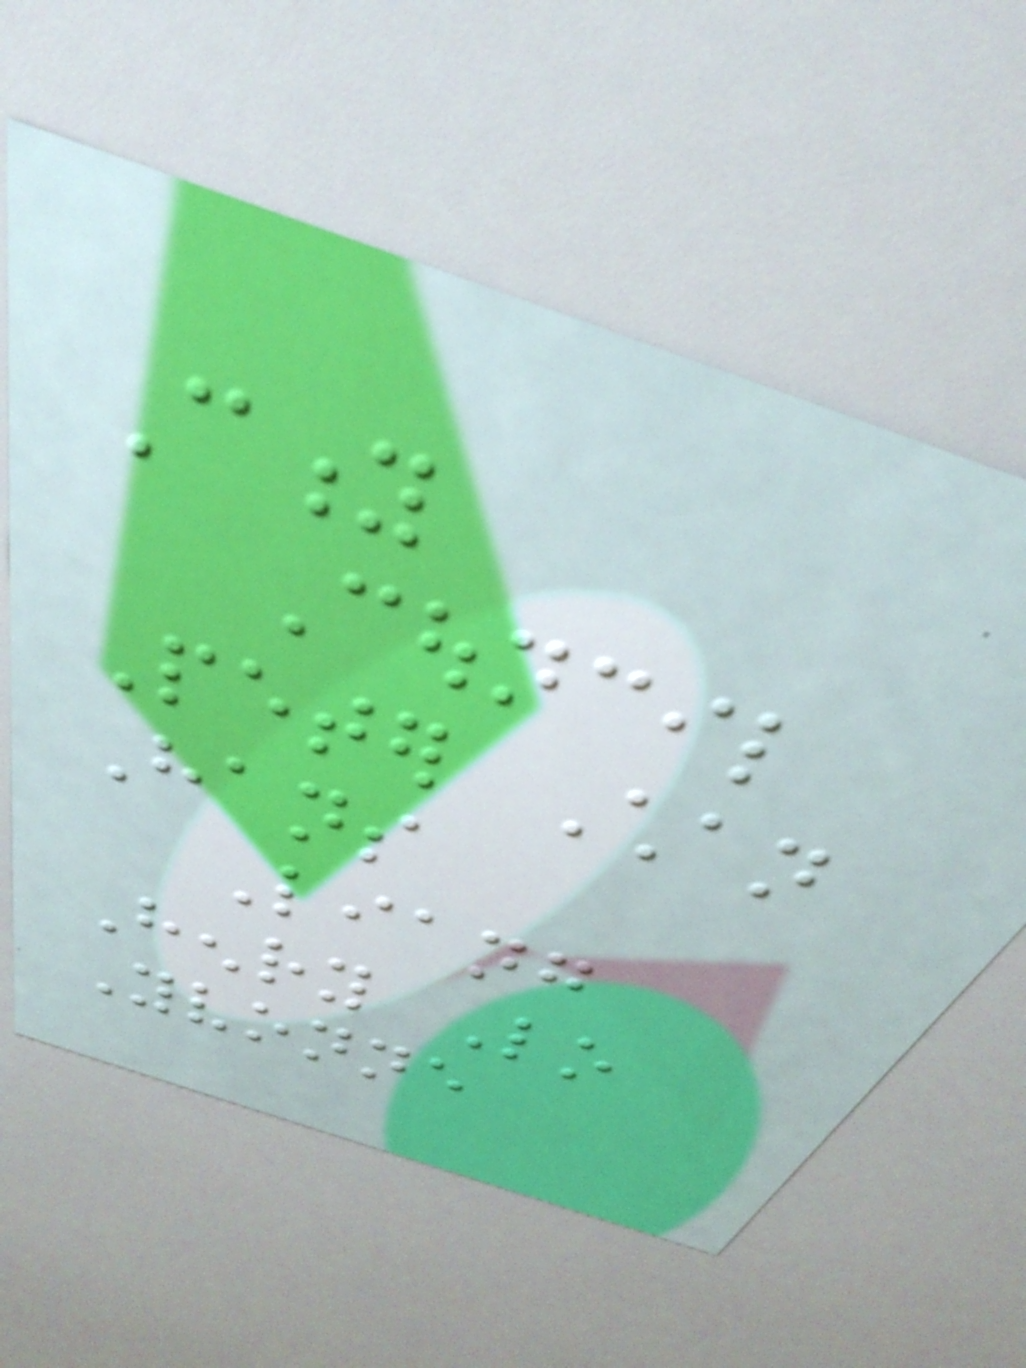City
Council
Peter Chan
Hans
Liang
Henry Lo
Yvonne
